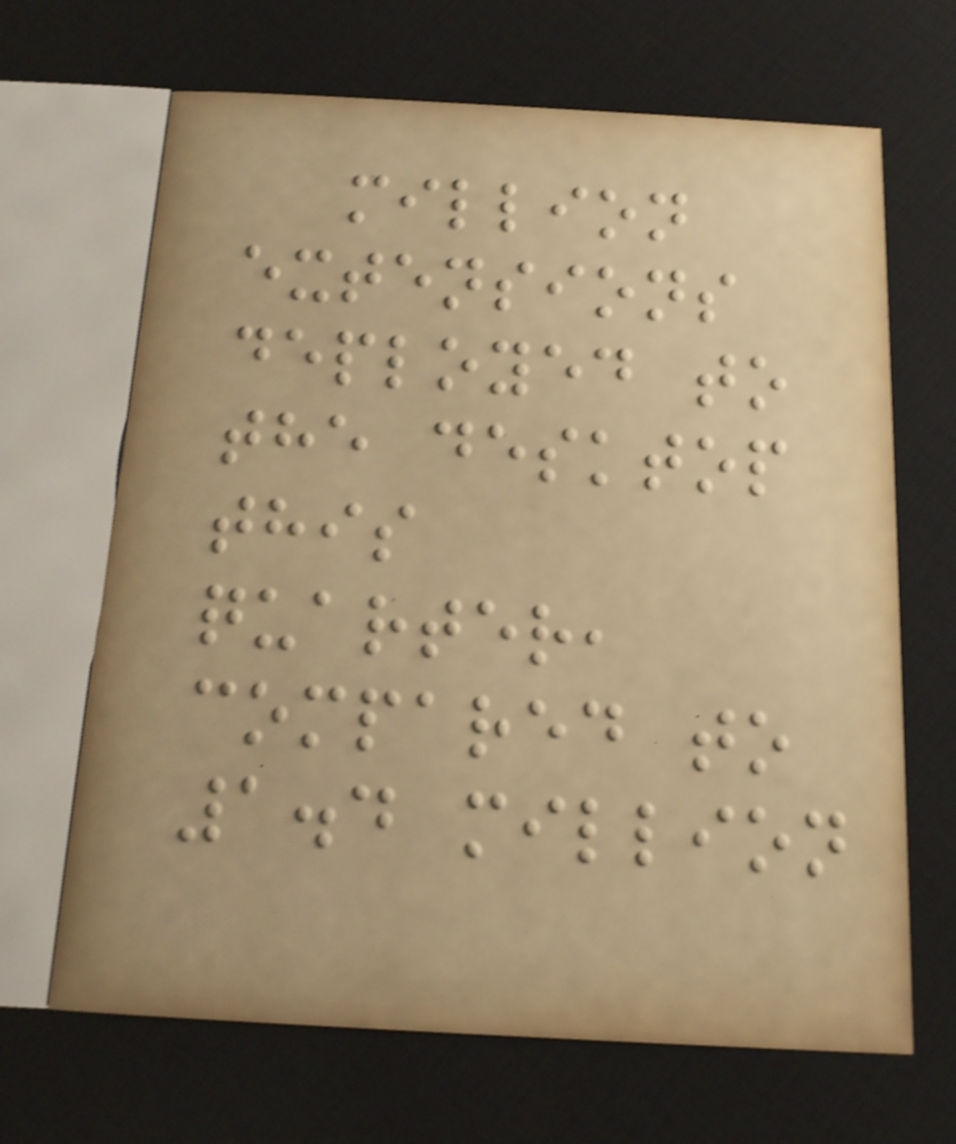million
extensions
deployed to
the desktop
this
quarter,
compared to
1.4 million
